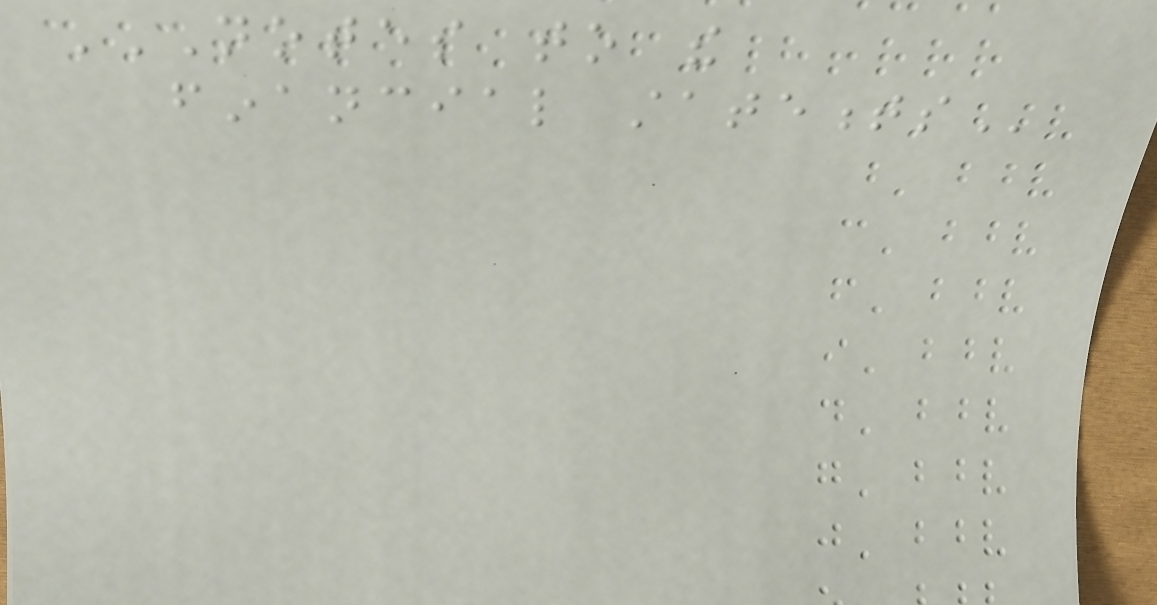NOTES TO THE
FINANCIAL STATEMENTS
